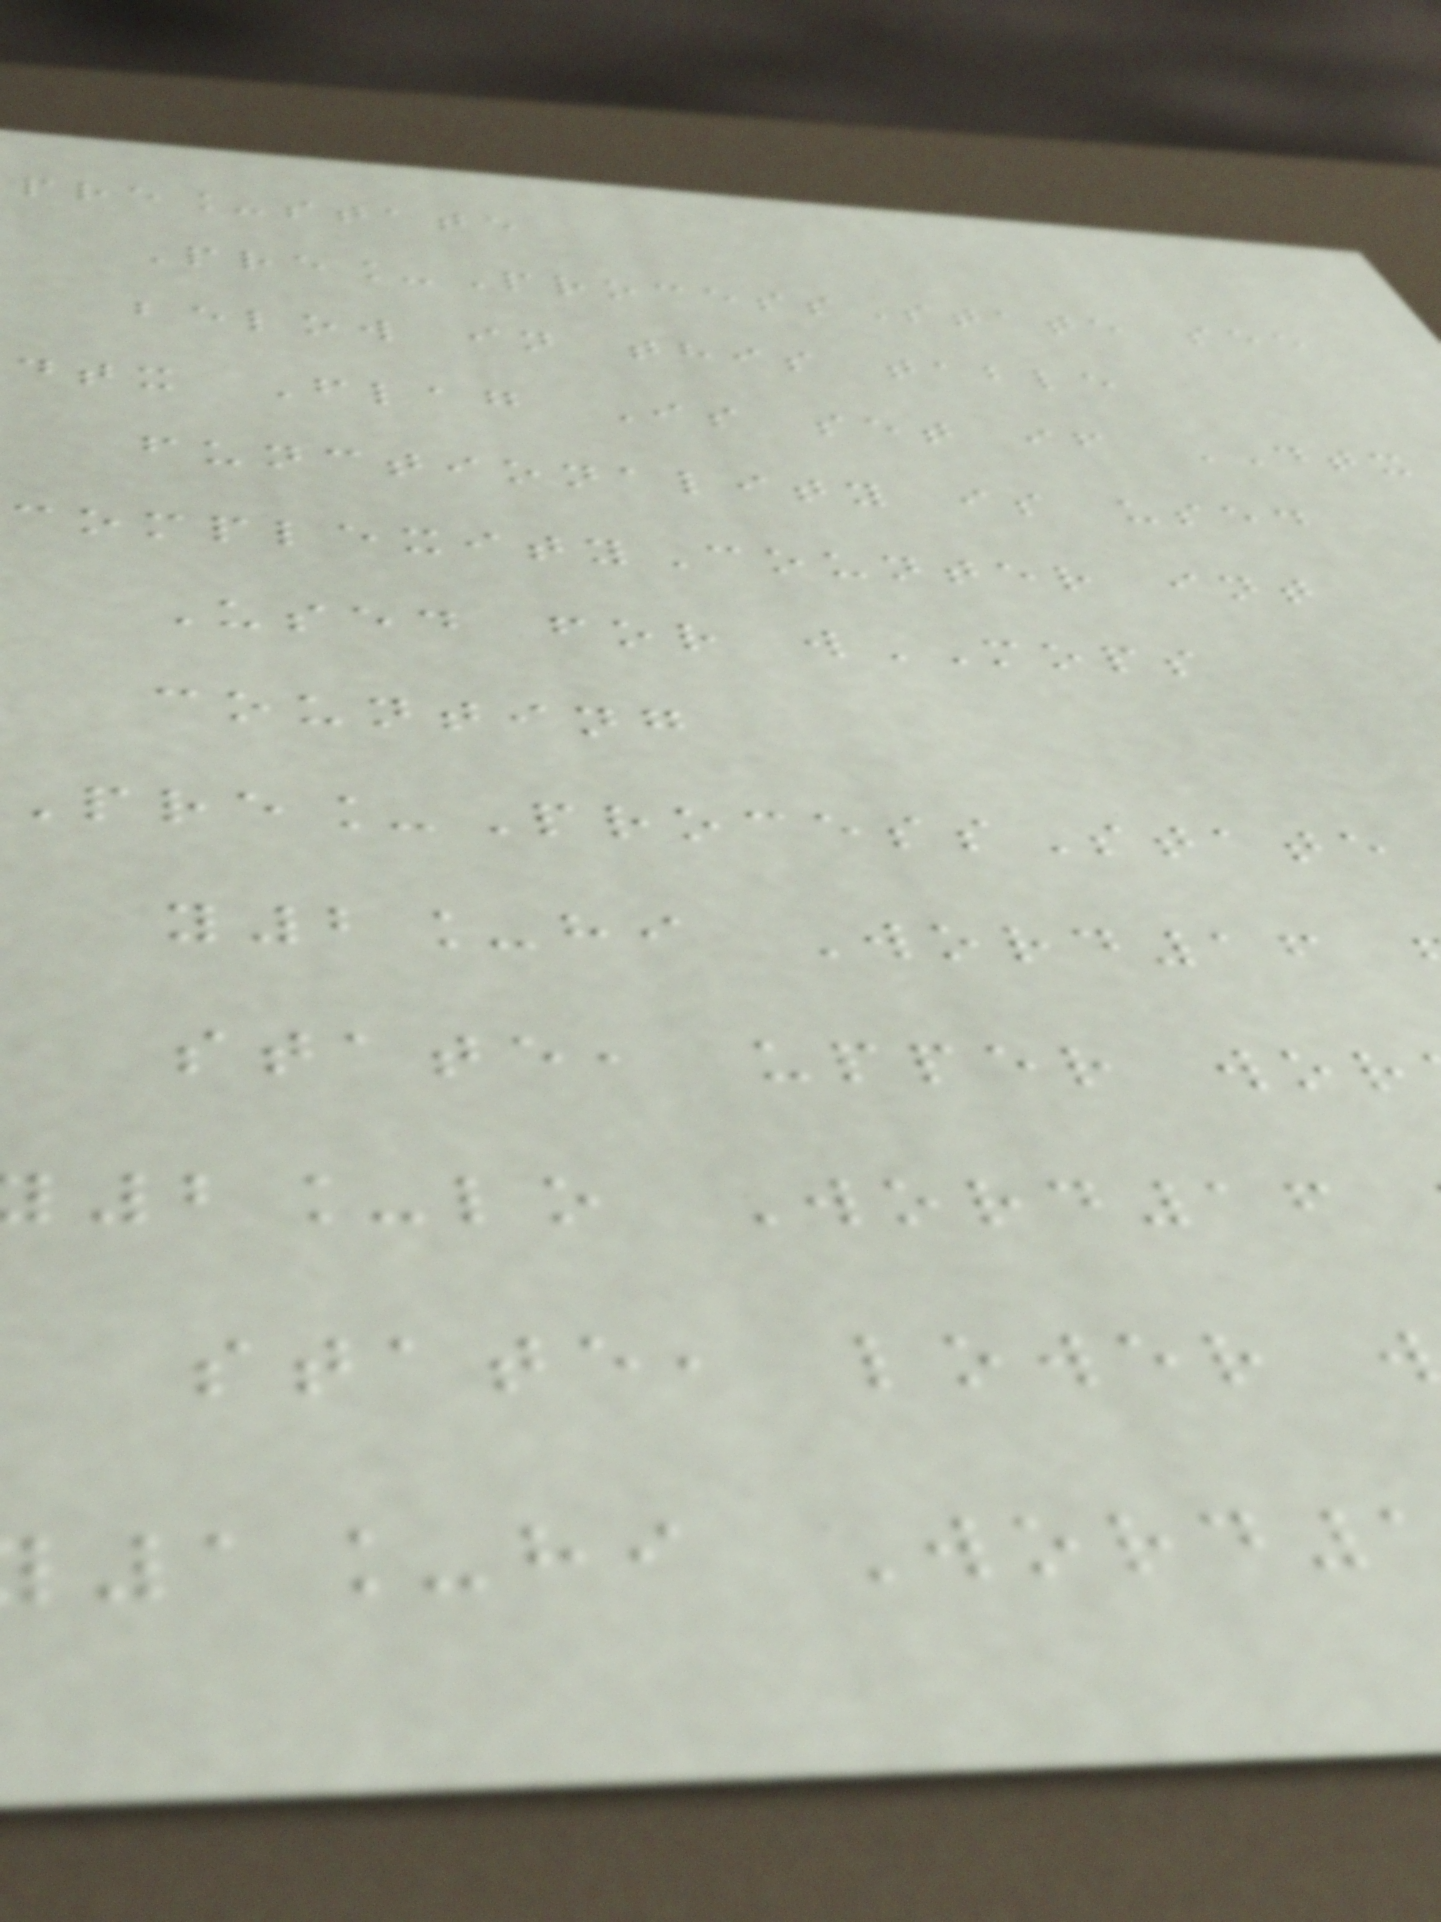pre_state
Pre_ProcessState see
below in this table
dtx Flag Is set if DTX
functionality is used
complexityCounter int
Used for wMOPS
counting
Pre_ProcessState
y2_hi Word16
state, upper wor
2_lo Word16
state, lower w
1_hi Word
